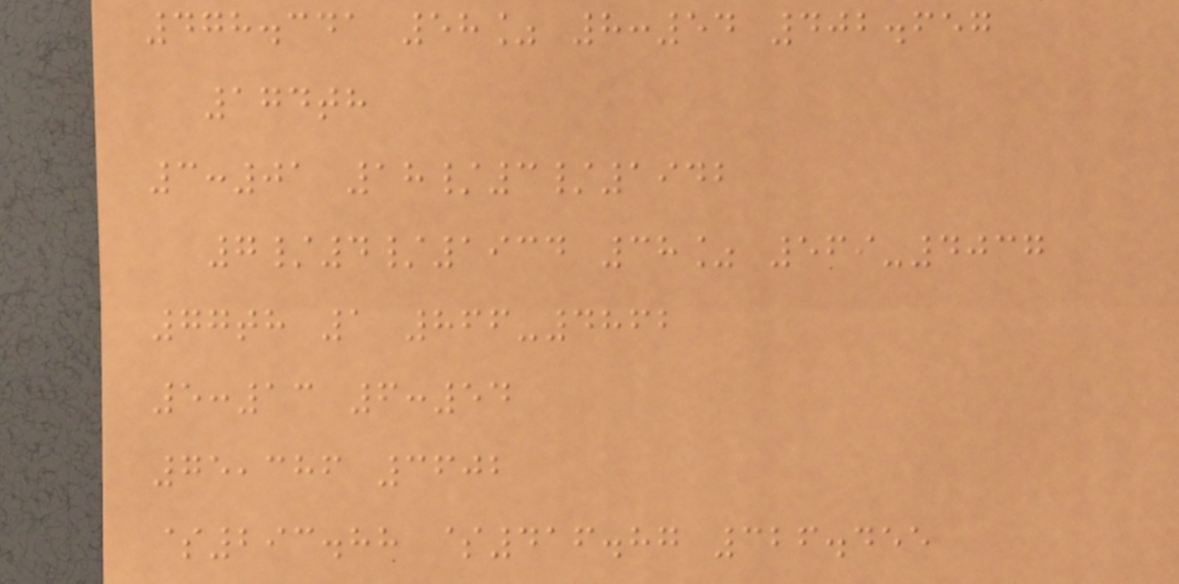478.341 58% 8:54 402.657
174th
3:01 18/3/1942
7/4/1934 38% 569-4037
77th 1 866-4862
5:13 6:54
75,386 3602
$293.88 $416.87 326.455
